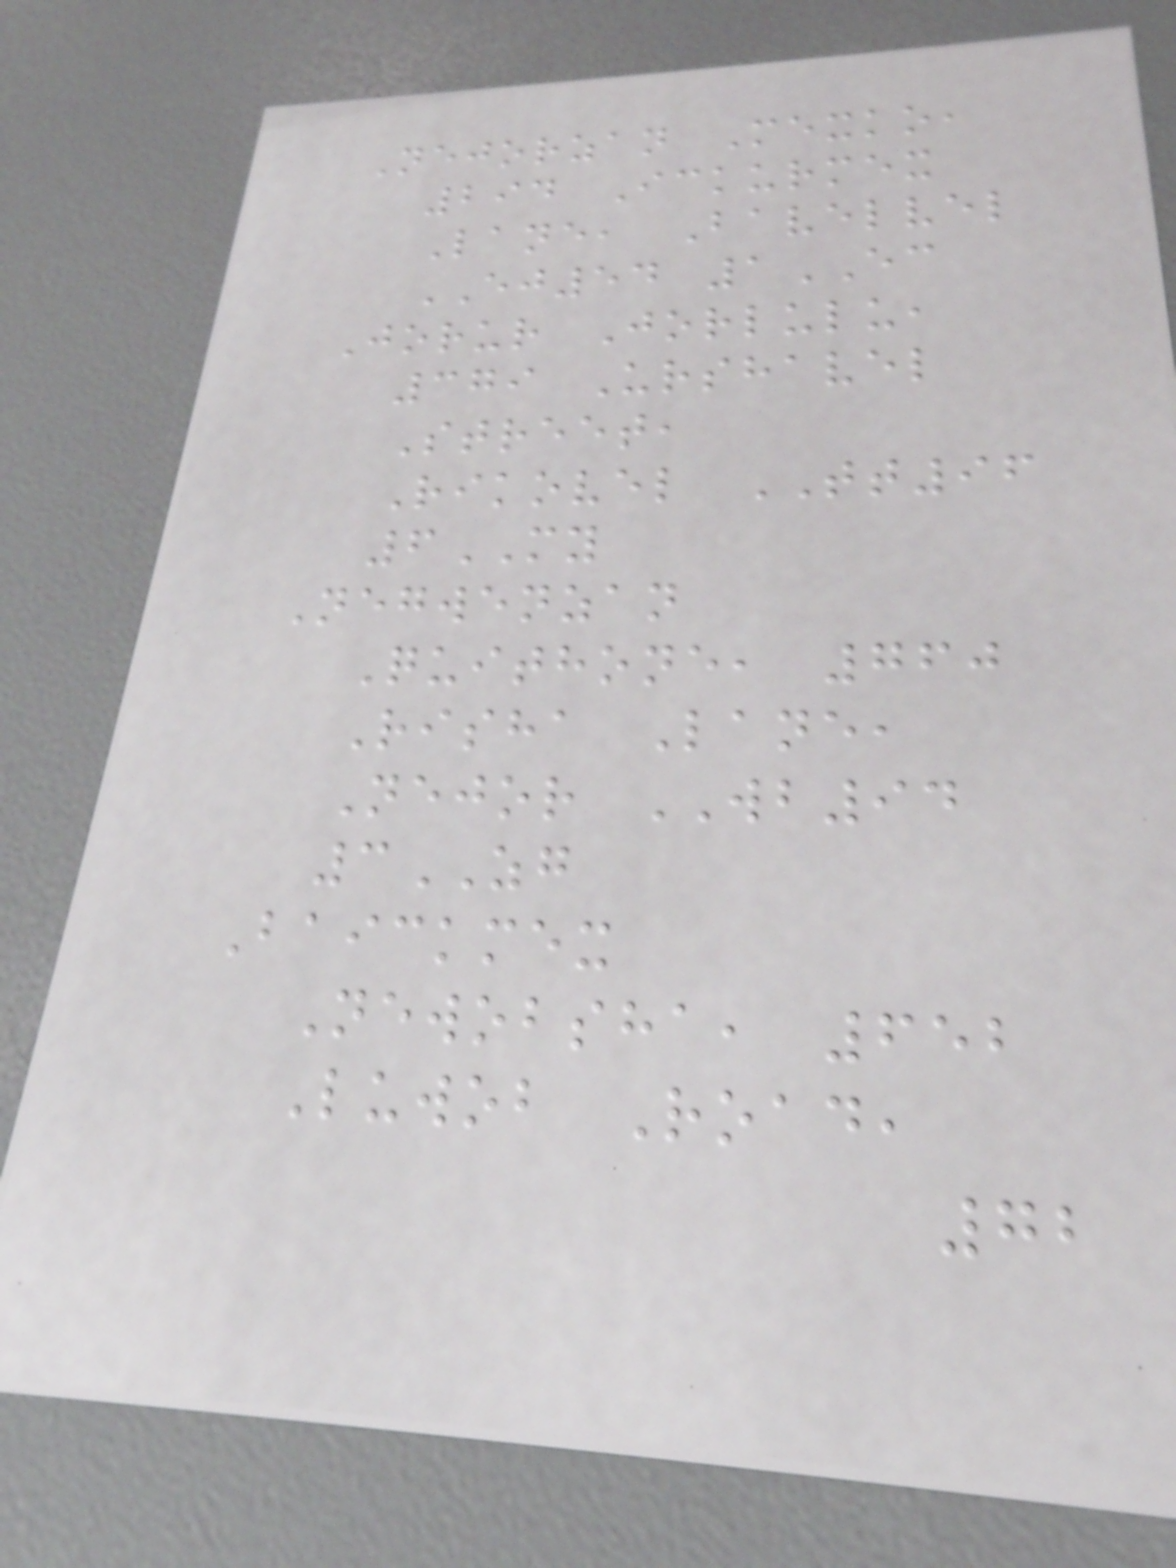Nejorzan Mexko,
294 Ickurmex
Lane, Bavelvel
EJ54 1EC
Jorur Jorlulu,
379 Urshavel
Street,
Rikovel TT96
6MY
Negwenzan
Quithone, 760
Risha Lane,
Nejor WB94
3ZG
Baickmex
Newobsha, 652
Luwob Road,
72
